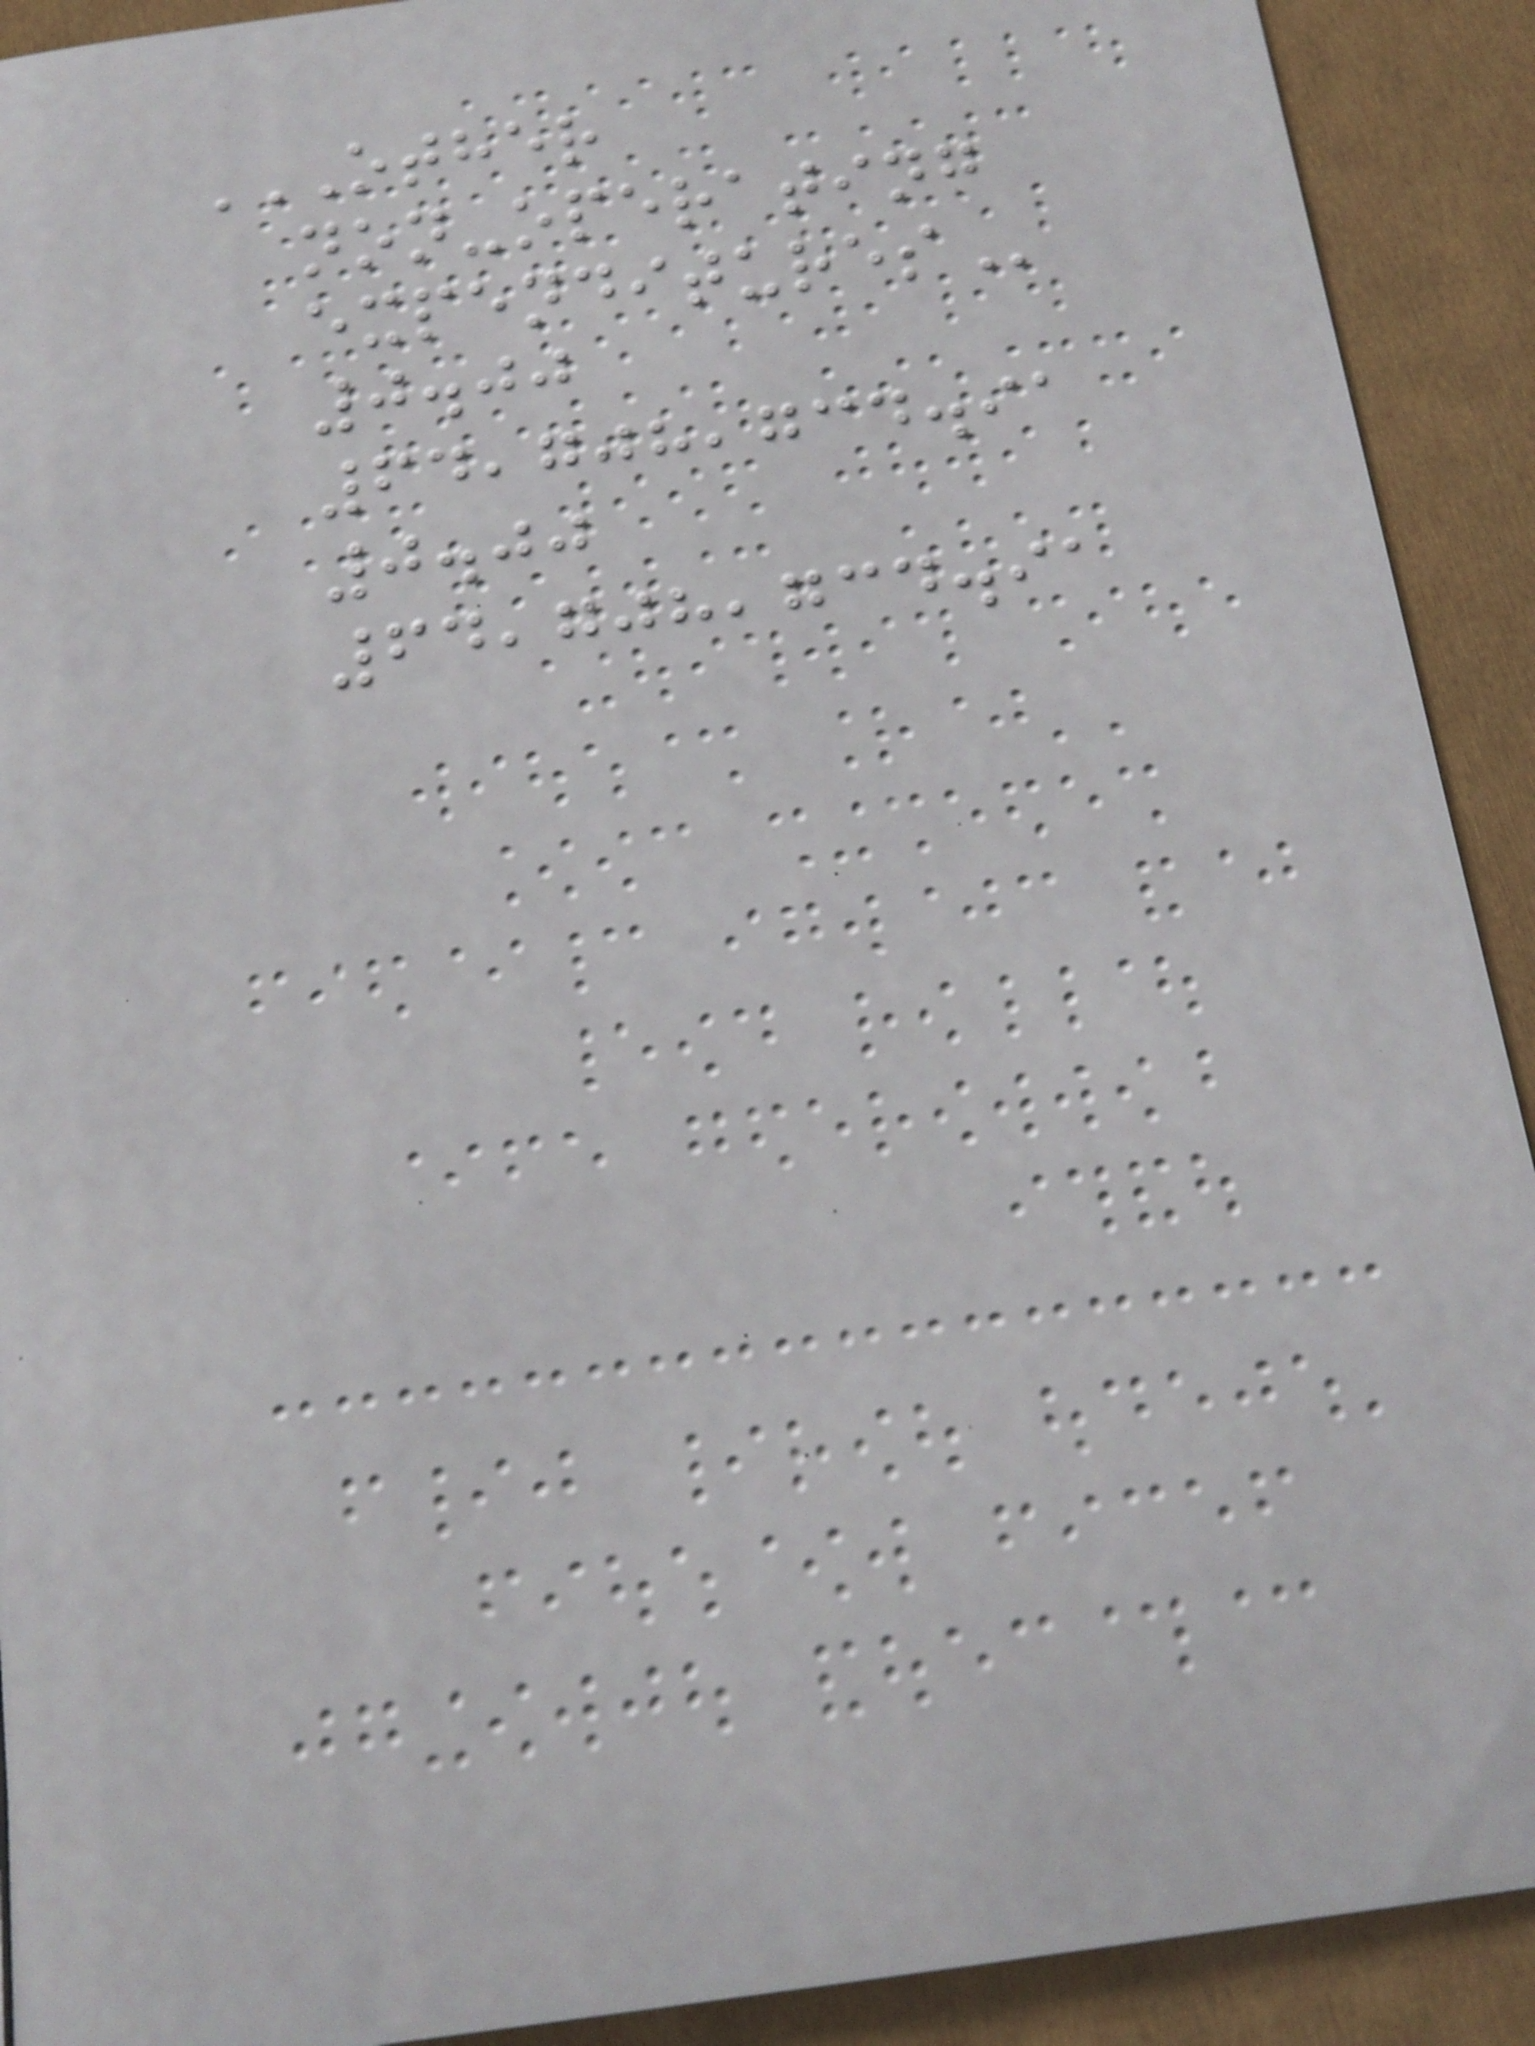OTHER
NON-OPERATING
EXPENDITURES
0.00
64,708,734.91
0.00
64,708,734.91
